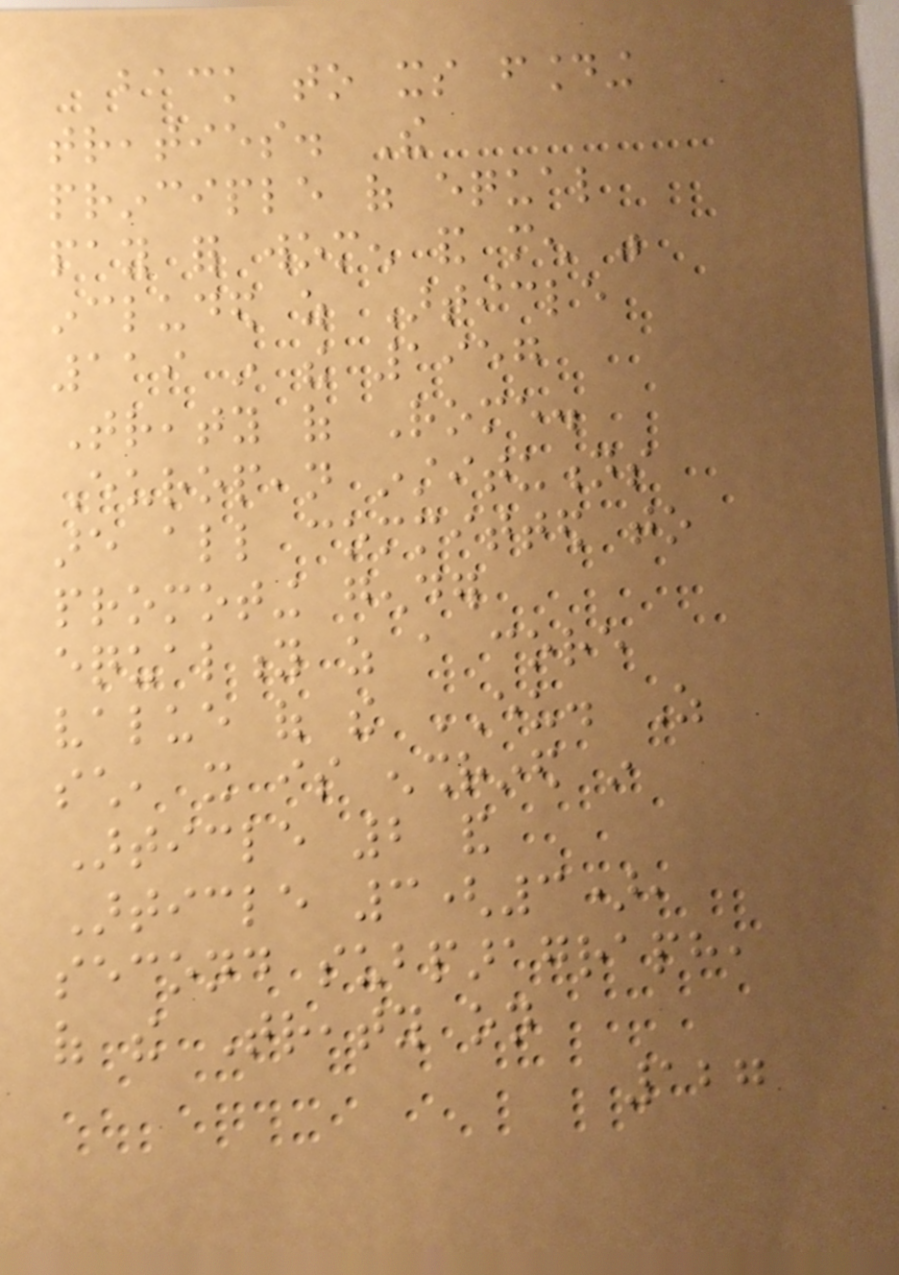back to its founding
treaties. The
principle of equal
pay for women and men was
included as Article
119 in the 1957
Treaty of Rome.
European institutions
are all committed to
promoting gender
equality as a core
value of the EU. As
such, it is enshrined in
Article 2 and
Article 3(3),
second subparagraph,
of the Treaty on
127
